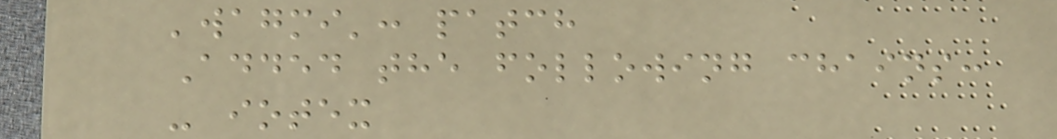'wagmi': patch
Added the following chains:
- iotex
